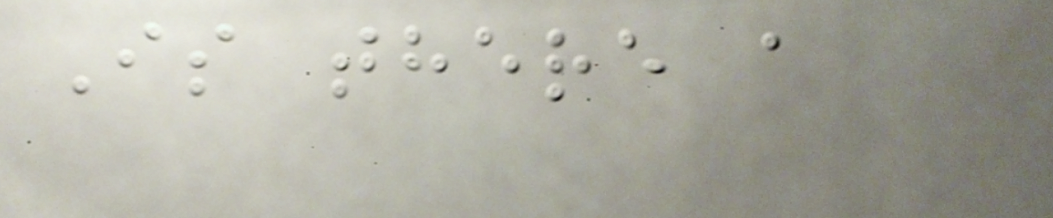Is there a
